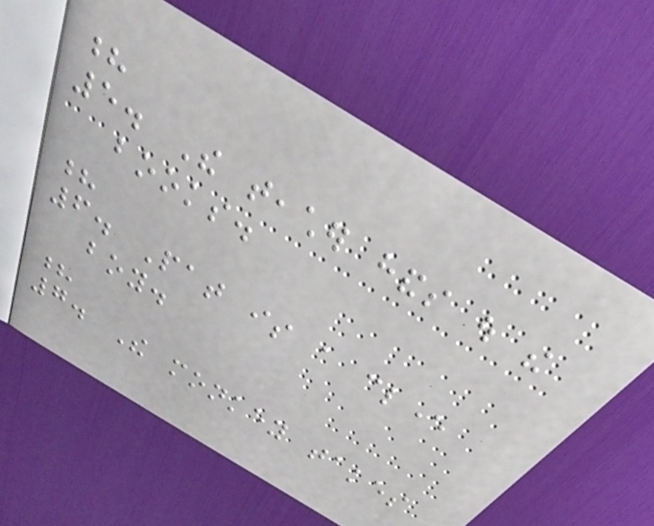?
5. The teacher hands out the
books.
?
6. Pat is a clever
boy.
?
7. The monkey takes
